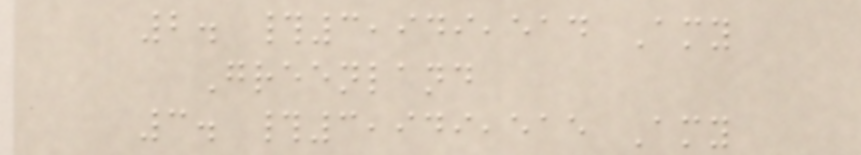2. #3,949,514 Amy
Greenland
3. #3,949,515 Amy
